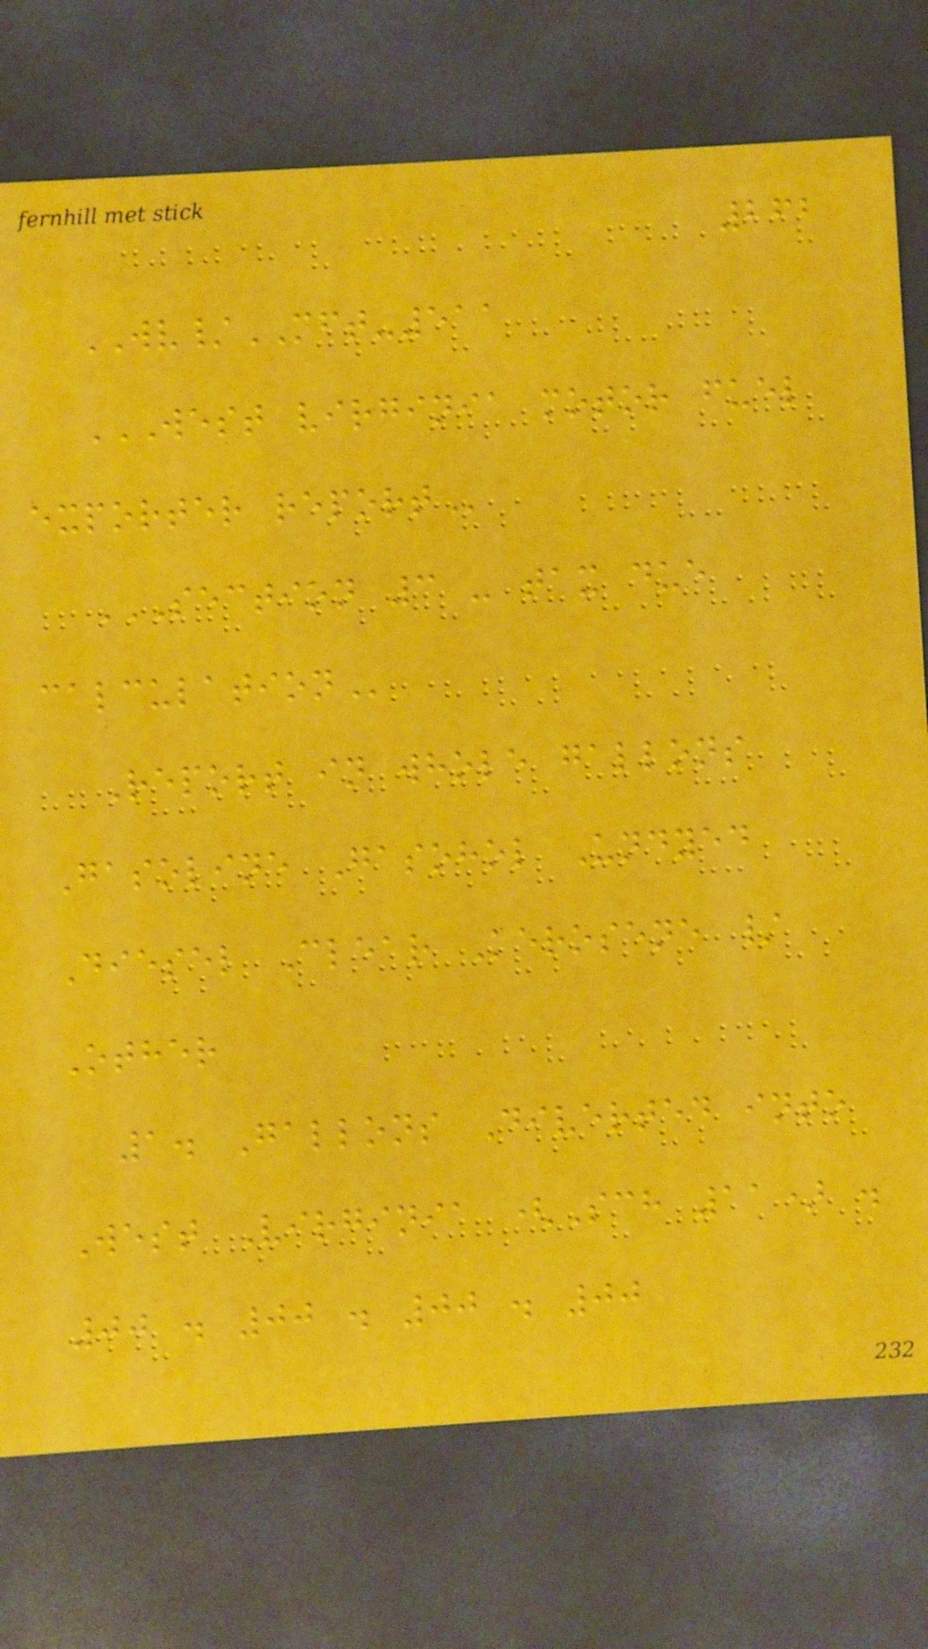262
WV/MFT-511
WEST VIRGINIA MOTOR FUEL
EXPORTER REPORT
SECTION 3 - TAX DUE
CALCULATION
Report in whole gallons
Gasoline Gasohol Undyed
Diesel Clear Kerosene /
Other
1. Gallons Diverted into
West Virginia (Sch 11) .
00 . 00 . 00 . 00
